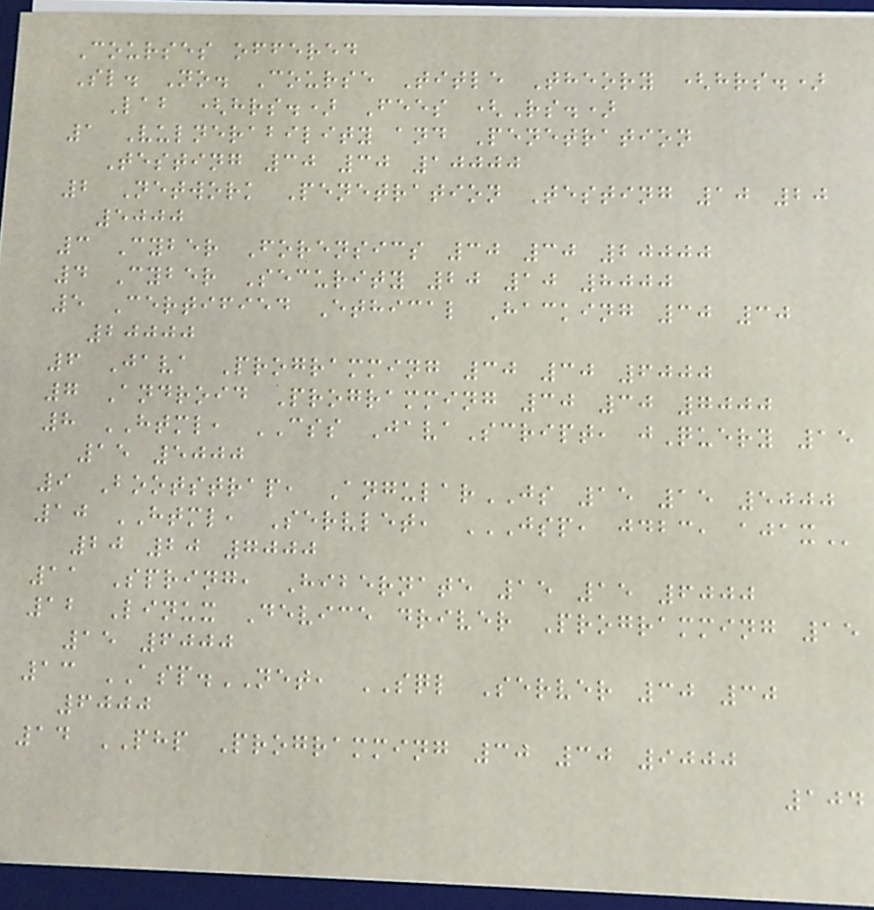Courses offered
Sl. No. Course Title Theory (hrs.)
Lab (hrs.) Fees (Rs.)
1 Vulnerability and Penetration
Testing 30 30 10000
2 Network Penetration Testing 10 20
5000
3 Cyber Forensics 30 30 20000
4 Cyber Security 20 10 8000
5 Certified Ethical Hacking 30 30
20000
6 Java Programming 30 30 6000
7 Android Programming 30 30 7000
8 HTML, CSS JavaScript, jQuery 15
15 5000
9 Bootstrap, AngularJS 15 15 5000
10 HTML, Servlet, JSP, JDBC, AJAX
20 20 7000
11 Spring, Hibernate 15 15 6000
12 Linux Device driver Programming 15
15 6000
13 ASP.NET, SQL Server 30 30
6000
14 PHP Programming 30 30 9000
104
